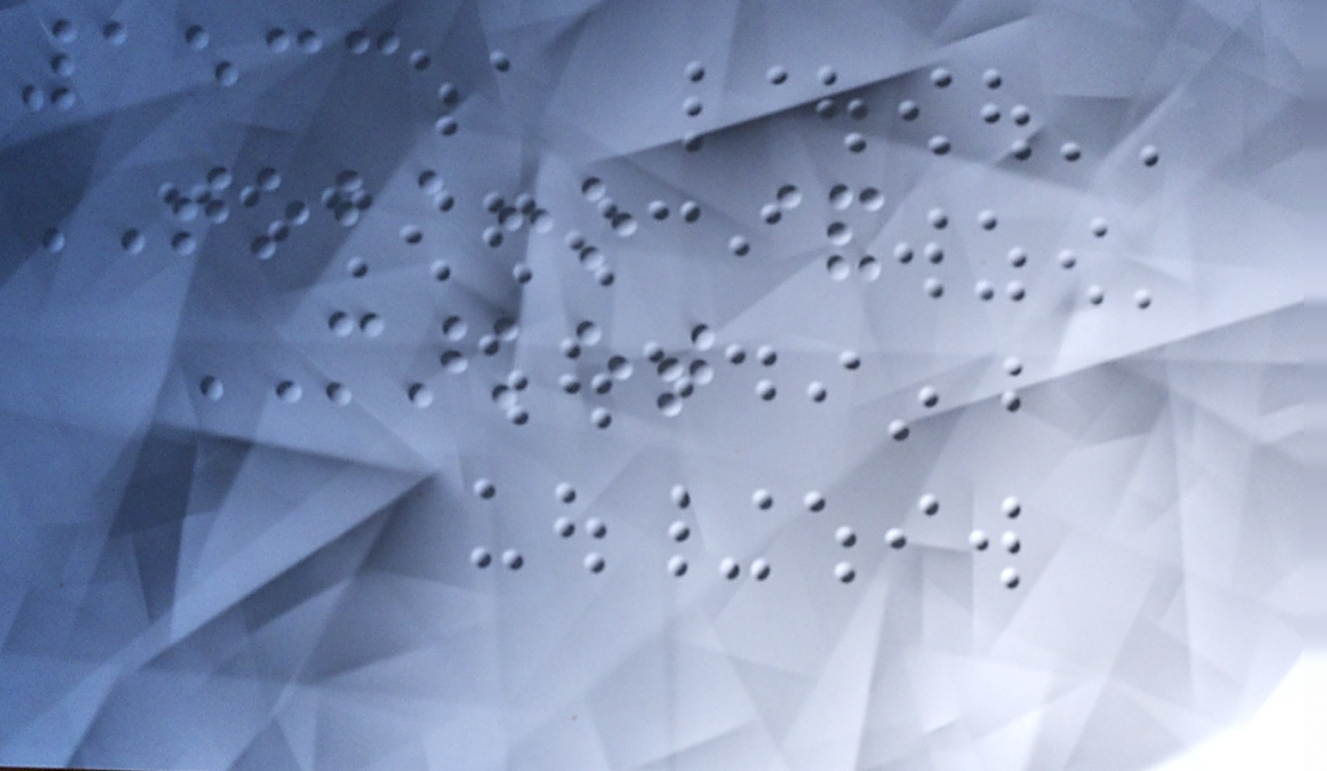1533
TOBACCO &
MARKET
